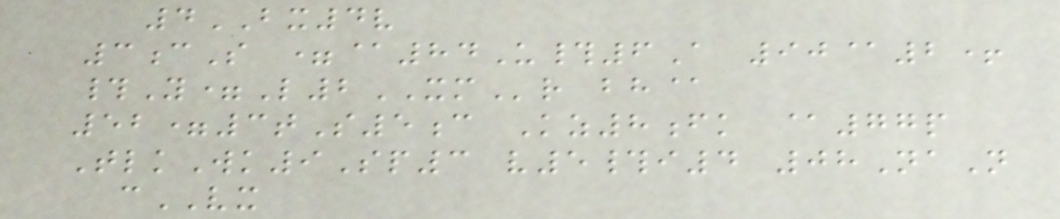4BX4v
3cS =@84U#6A 90@2+
#Y=L2XMr bh@
52=3tS5c Kz8fk @77p
TlkWk9Sp3 v5#i4 08NaN
cVX
